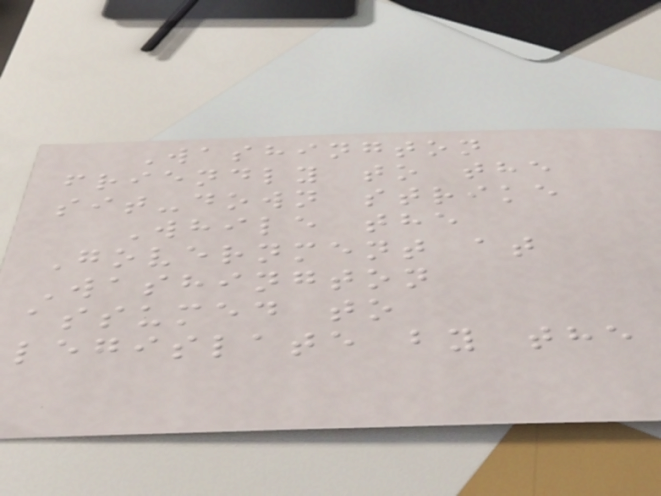Washington
friendly to the
sit-down strike
While the
Government at
Washington
assumed to
legislate by the
